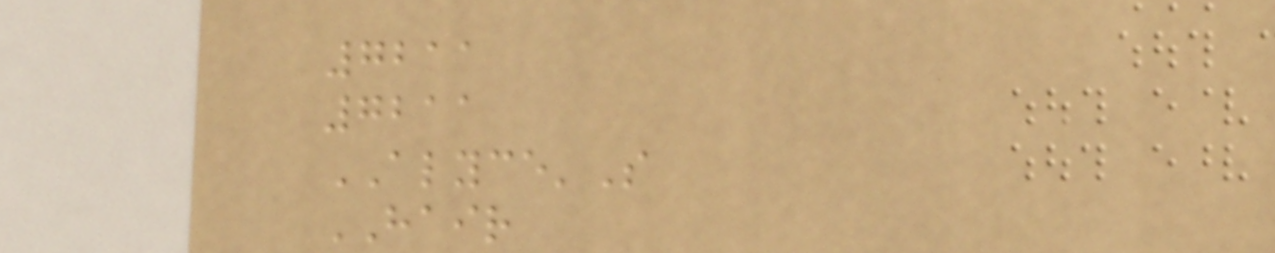7211
7211
ALYCE'S
HAIR
